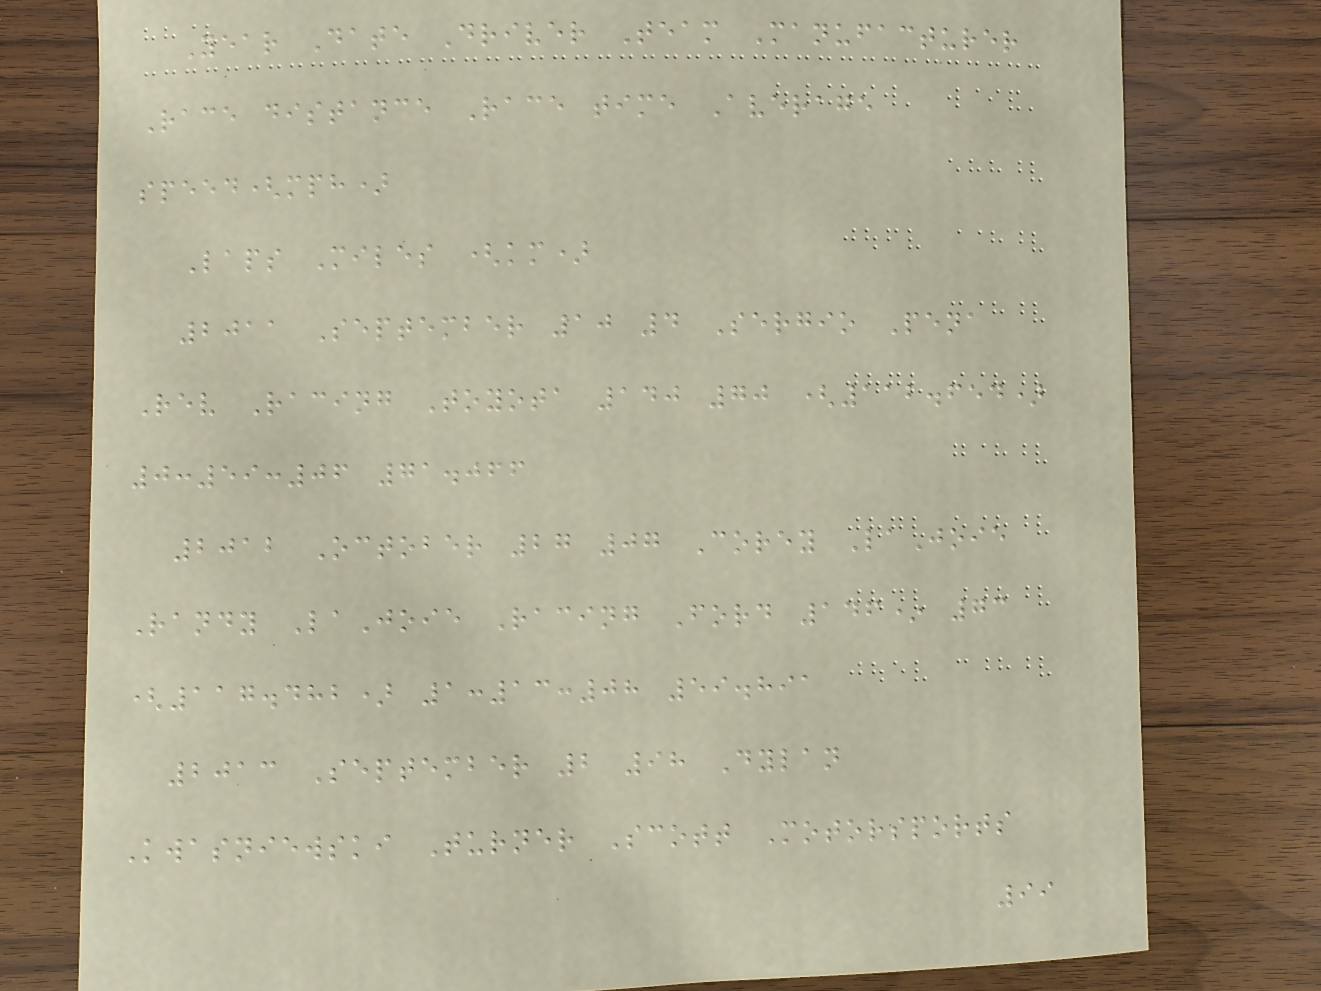Year Date Driver Team Manufacturer
Race distance Race time Average
speed(mph)
Laps Miles (km)
2011 September 10 4 Sergio Pena
Rev Racing Toyota 140 70 (112.654)
0:59:06 71.066
2012 October 27 07 Corey LaJoie
Randy LaJoie Racing Ford 146* 73
(117.482) 1:13:08 59.891
2013 September 2 98 Dylan
Kwasniewski Turner Scott Motorsports
99
